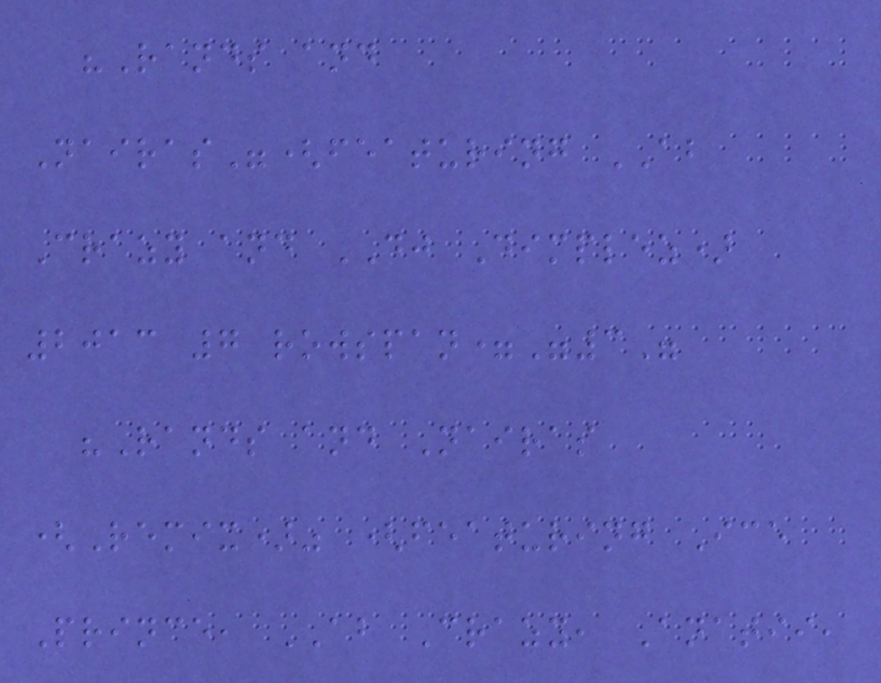"Rands and
Nairas"(featuring AB
Crazy and DJ Dimplez)
2013 7 rowspan="3"
"Rands and Nairas
(Remix)" (featuring Ice
Prince, AB Crazy, Anatii,
